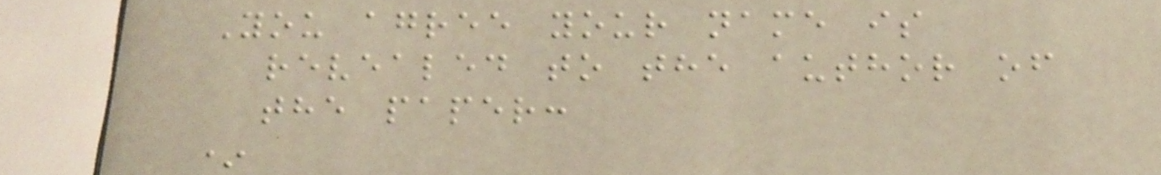You agree your name is
revealed to the author of
the paper:
*
